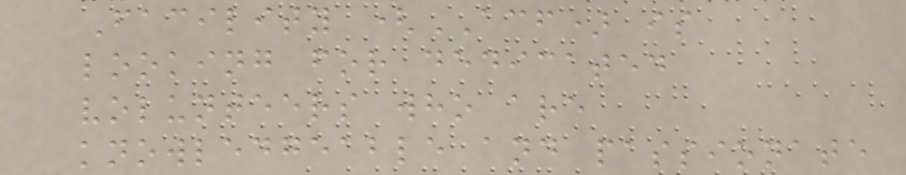Facility (ACF) is
looking for dedicated
volunteers who are
knowledgeable and passionate
